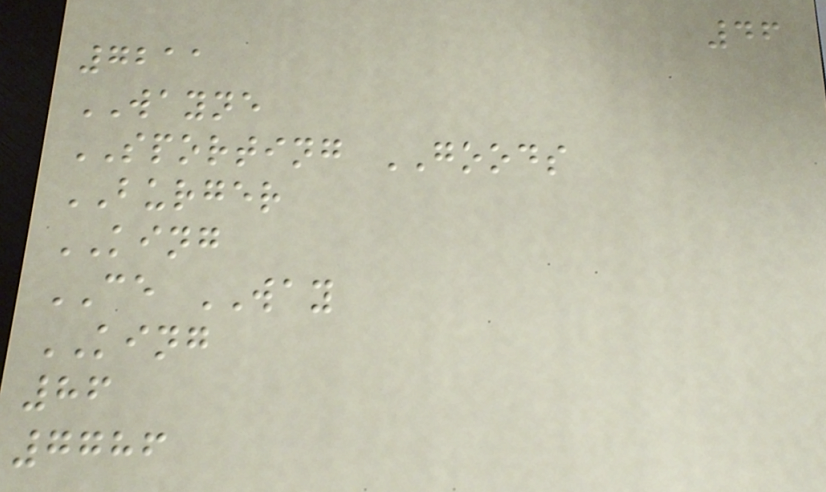46
7211
WAYNE
SPORTING GOODS
BURGER
KING
CE WAY
KING
86
7786
